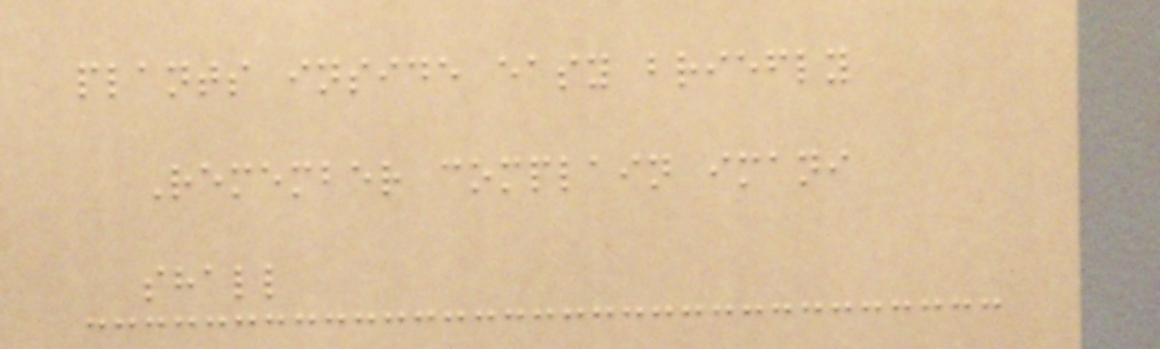plants inside easy briefly
Remember complain imani
shall
